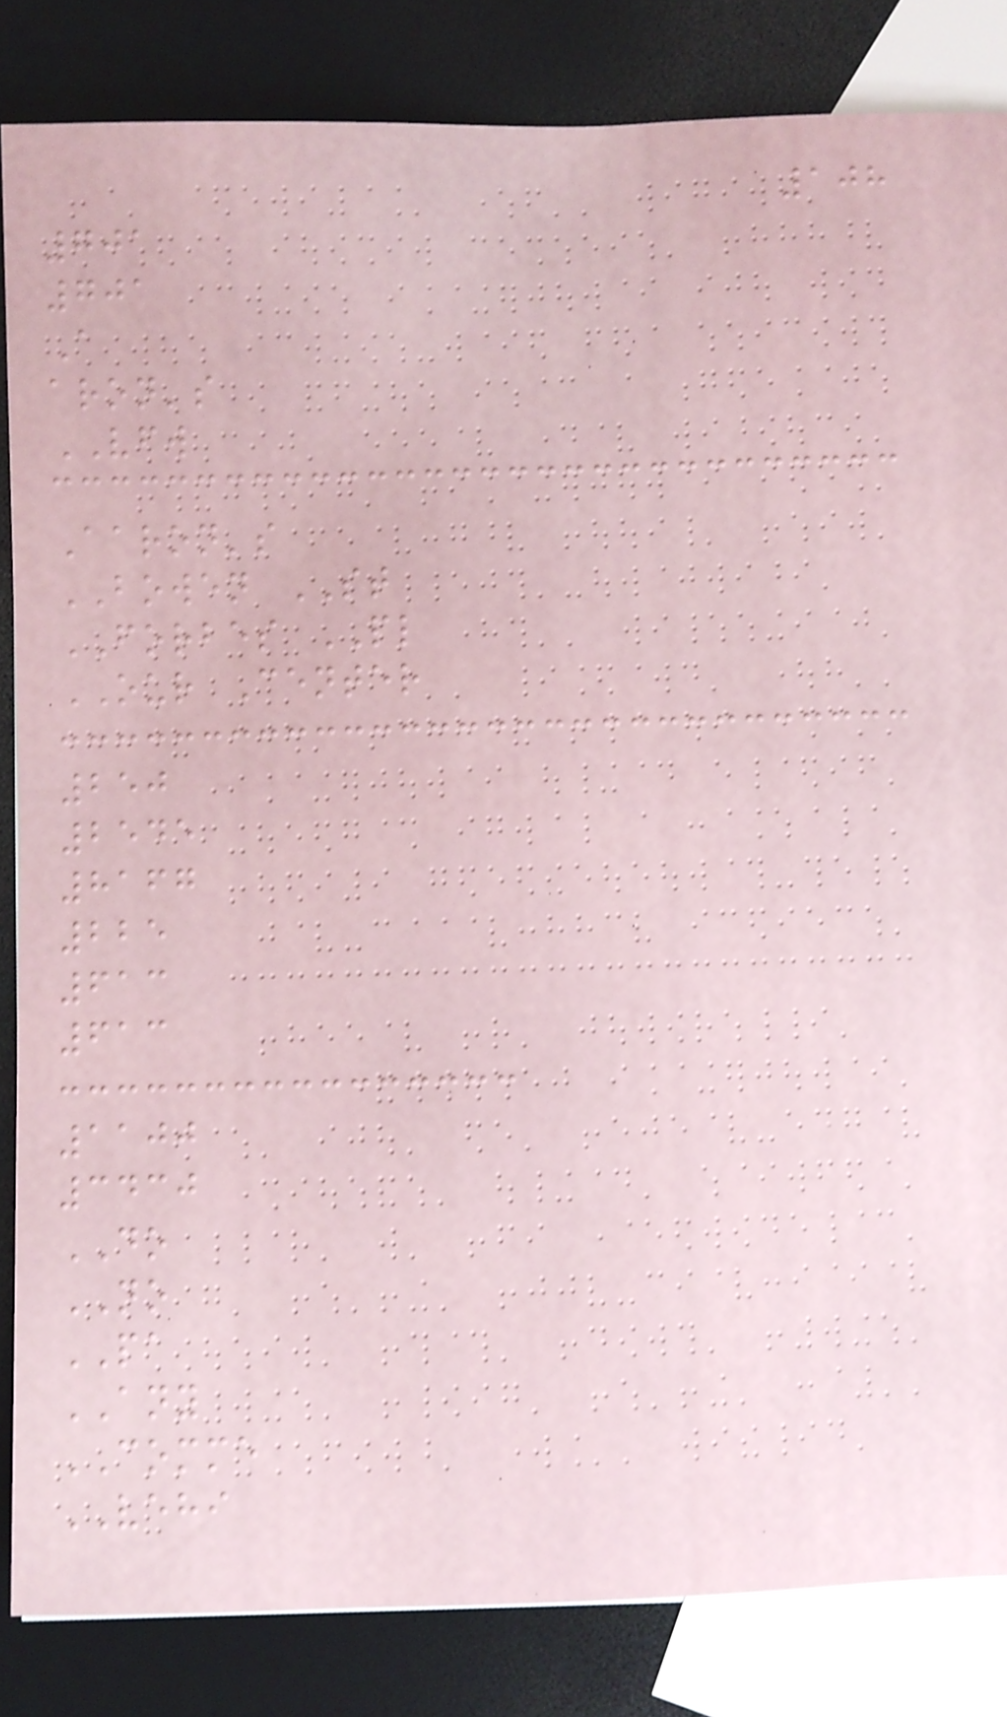108
701
701
A
aron's
VFW
Aaron's
BOWEN ST
FORBES PL
OUR Center
250
2545
8167
225
613
613
1100
3430
DO
NO
PA
ANY
COMME
VEHI
